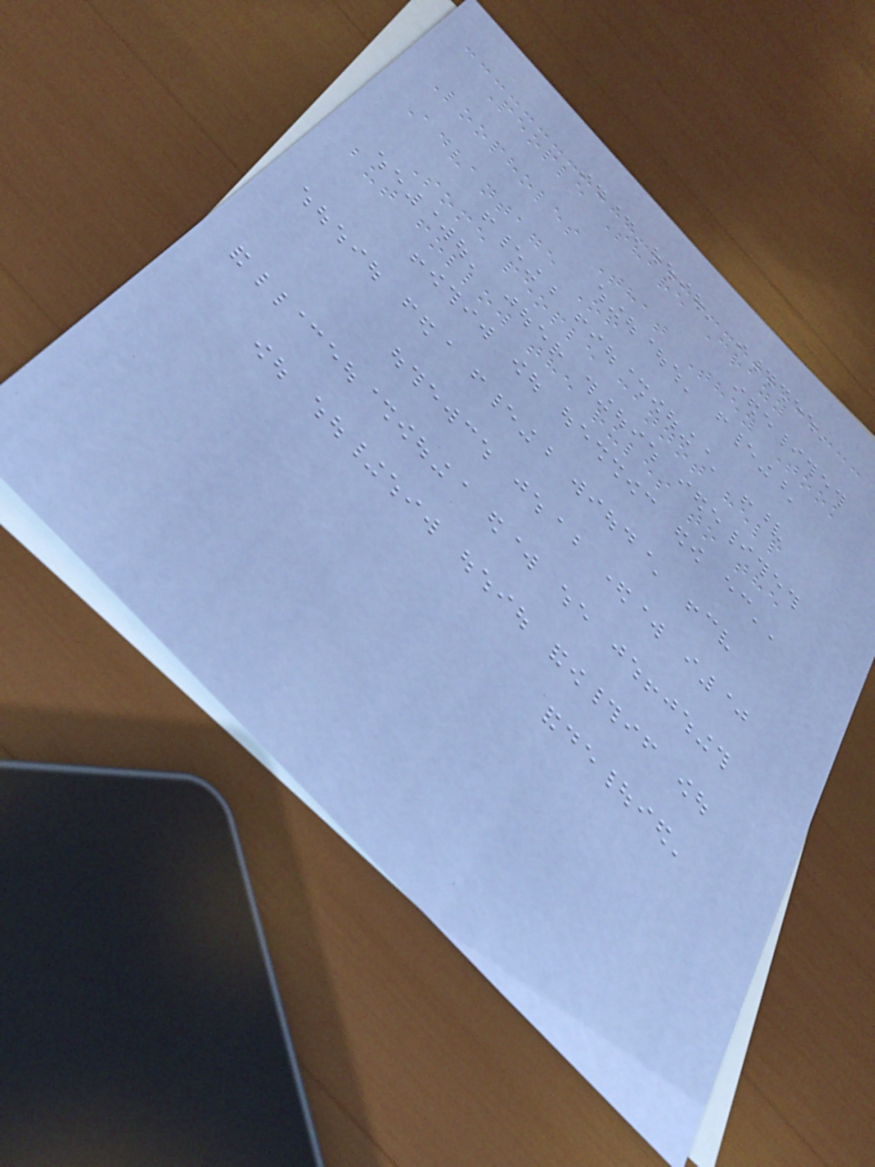People Share Crazy
Loopholes That They Took
Advantage Of
Some people cannot help
but follow the rules to the
